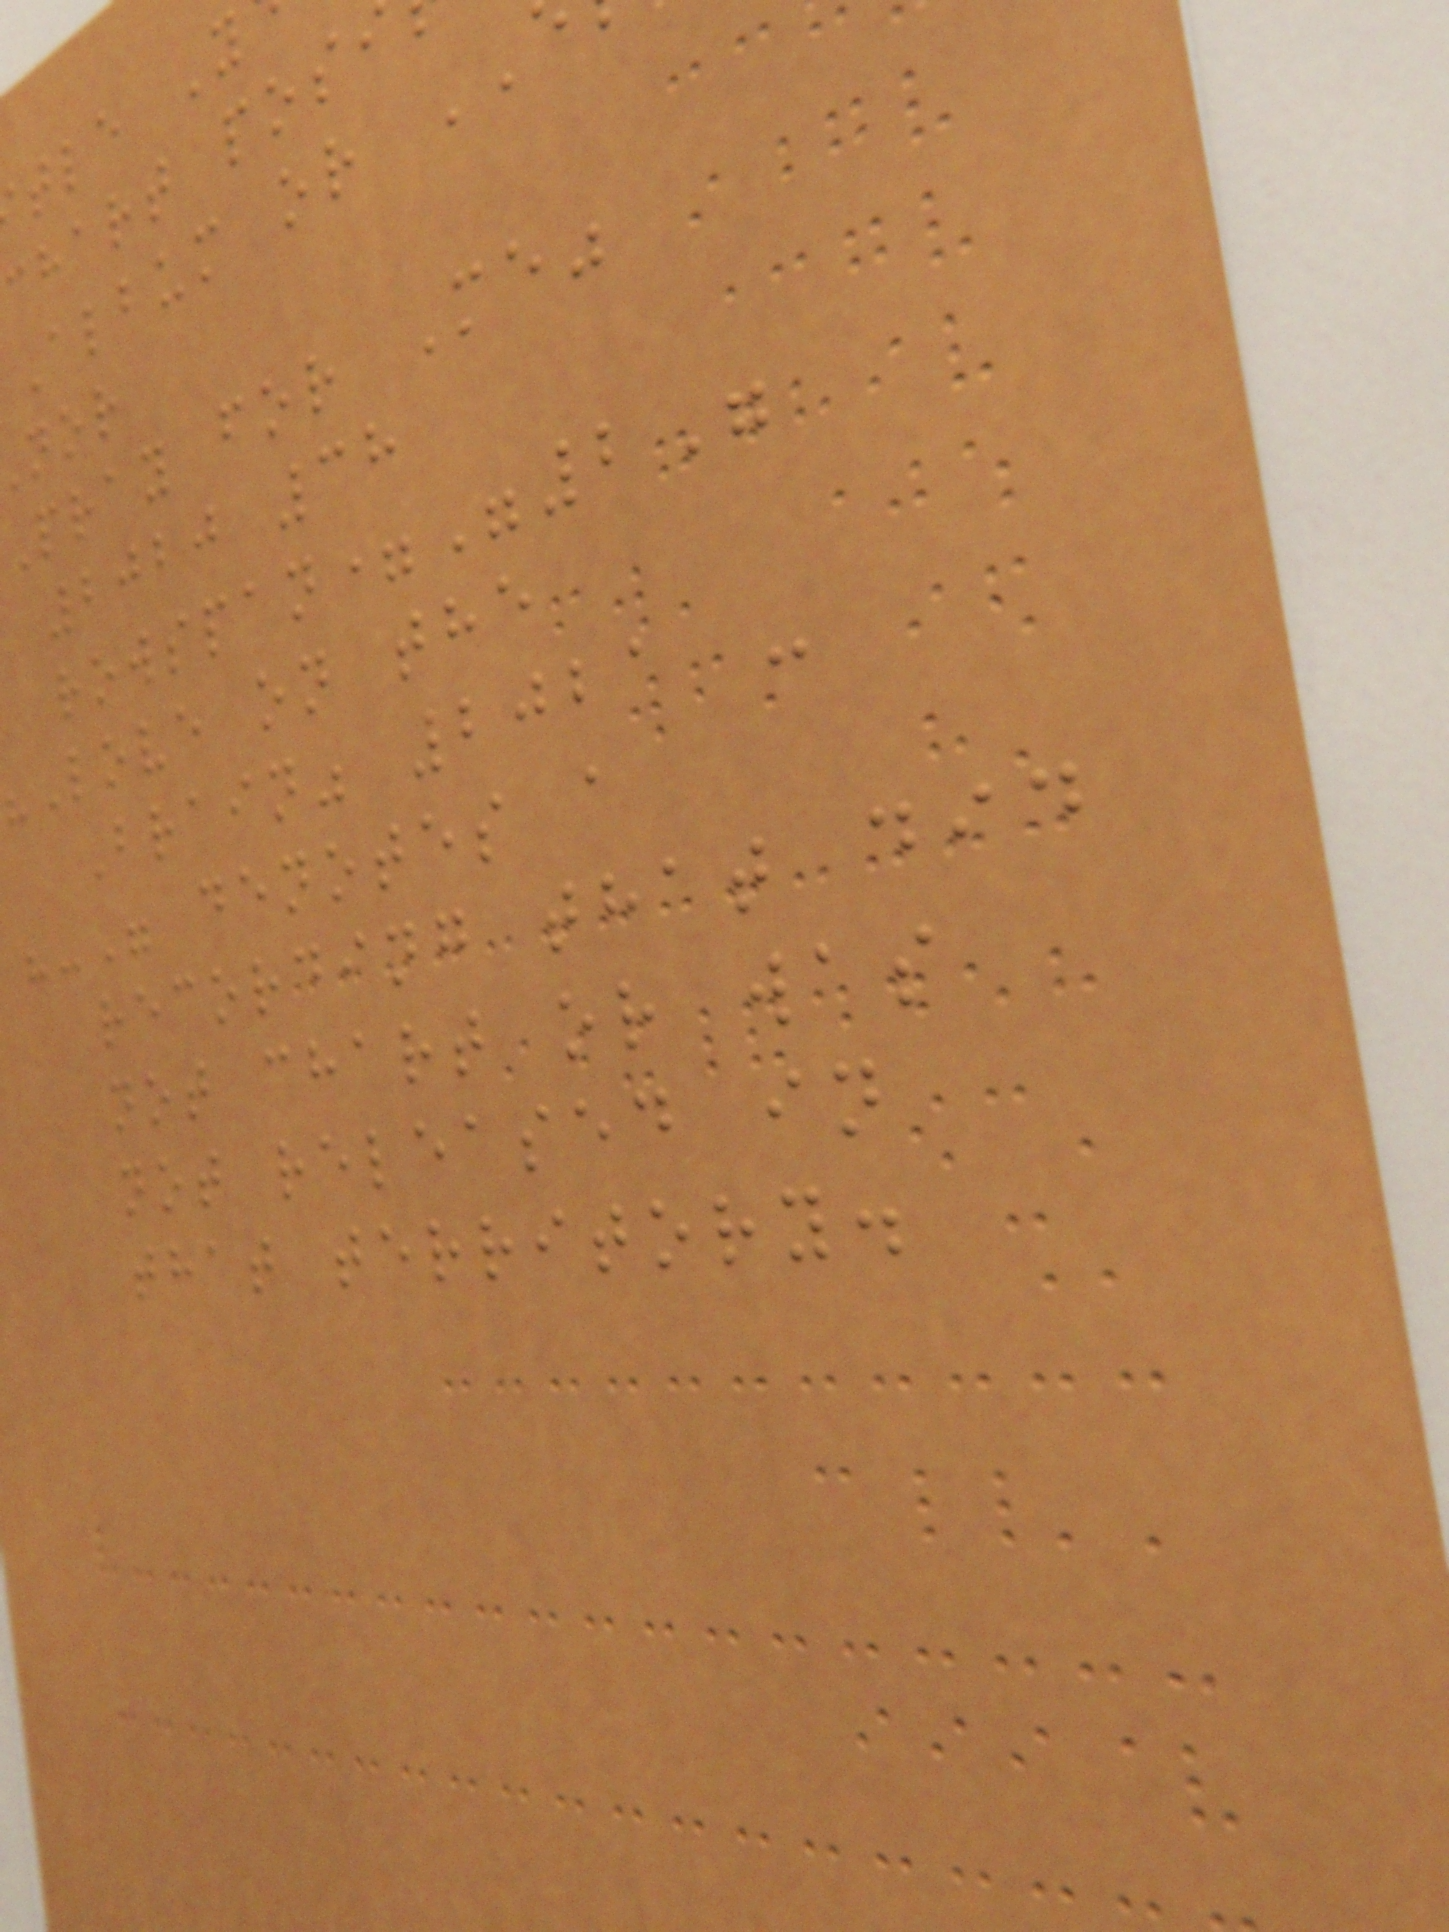tle Y
chart pos
Album or
Pray for Me"
2020 38
rowspan="2"
"Love on the
Brain" 2021 -
"-" denotes a
recording that did
not chart or was
not released in
that territory.
